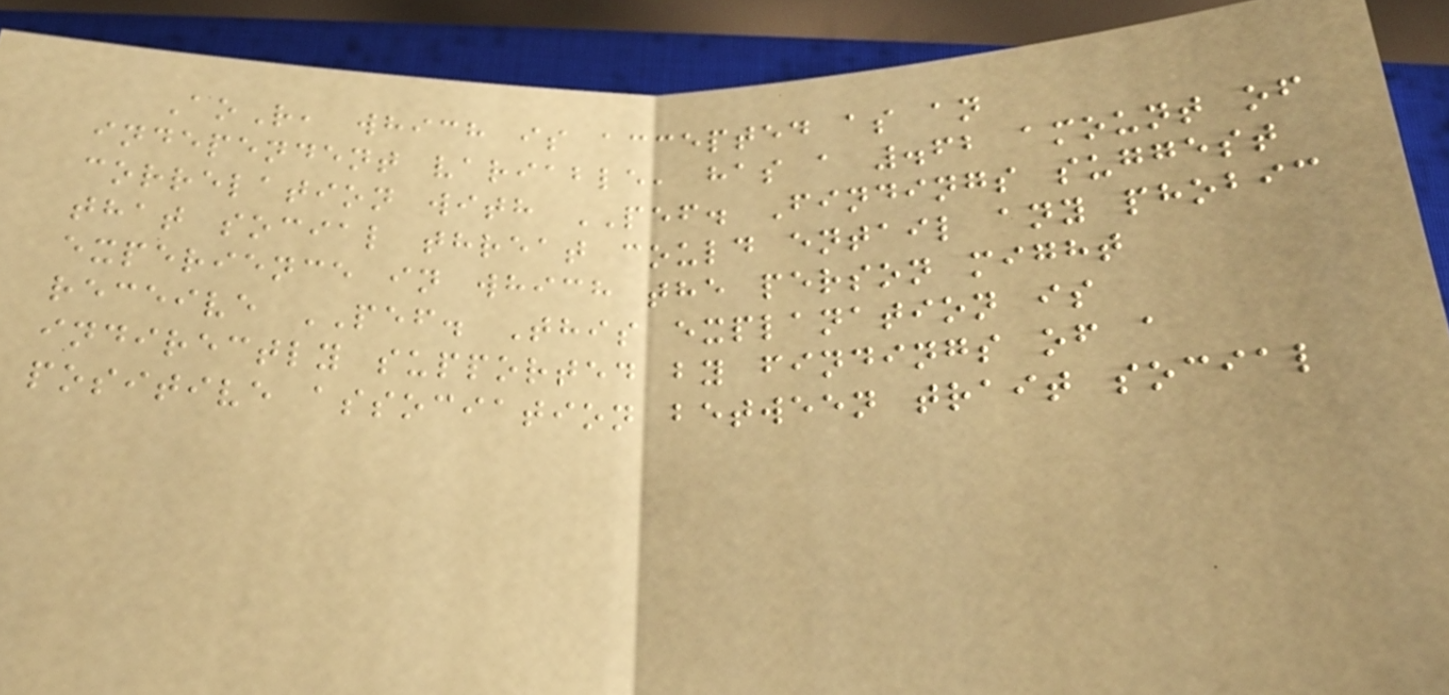AoR, which is accepted as an
independent variable, has a .62 amount of
correlation with PEF. Findings suggest
that social threat could entail any phobic
experience in which the person might
receive PEF. This explanation is
indirectly supported by findings of a
positive association between trait social
